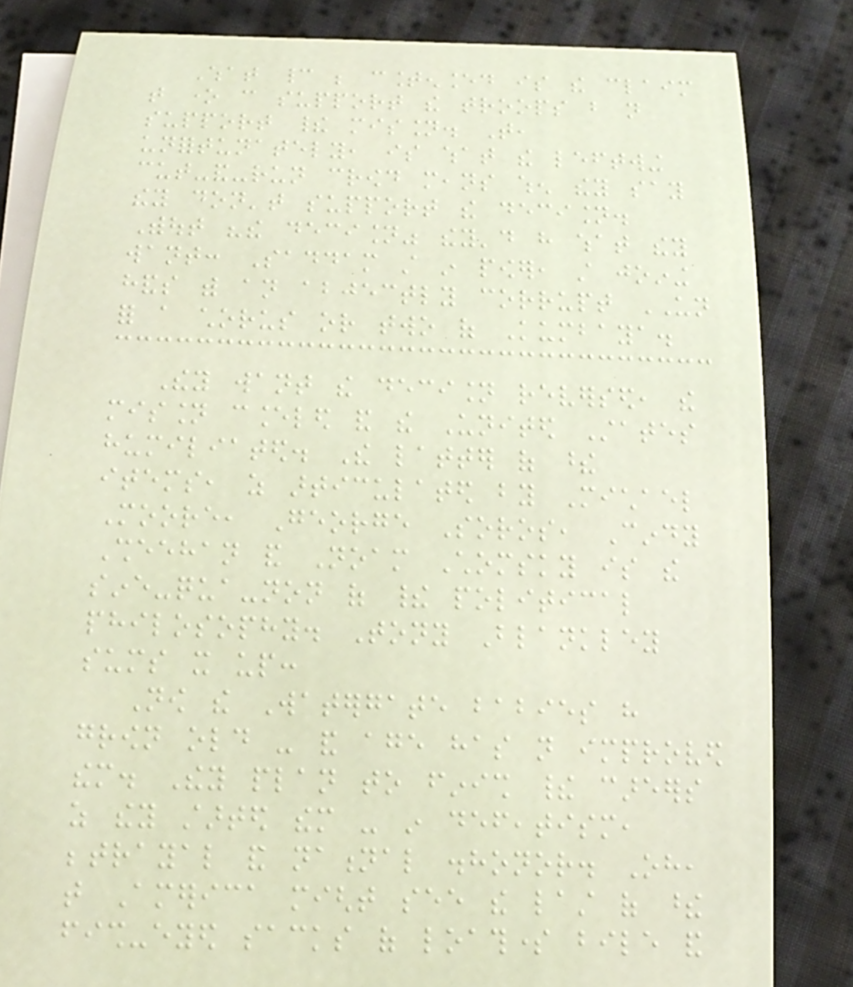What cannot be countenanced is the claim
that one can support the troops but not
support their mission. That,
unfortunately, is what the leftwing
cut-and-run crowd means when they say
they don't support the decision.
Without "the decision" they'd have what they
want: Saddam still in power, still joining
hands with an abjectly corrupt UN
for a chorus or two of Kumbaya.
They want the decision reversed, the
mission canceled and the United States
humiliated. The latter of these
items, as articulated by Michael
Moore, George Soros, Cindy
Sheehan and Noam Chomsky is the
sine-qua-non of their political
philosophy. Tony Blankley
sums it up:
Now the Watergate babies have
grown old - and age has not improved
them. They plan to finish their careers
as they started them - in defeatism,
betrayal and national dishonor. Oh,
that America might see the last of these
fish-eyed sacks of loathsome bile and
